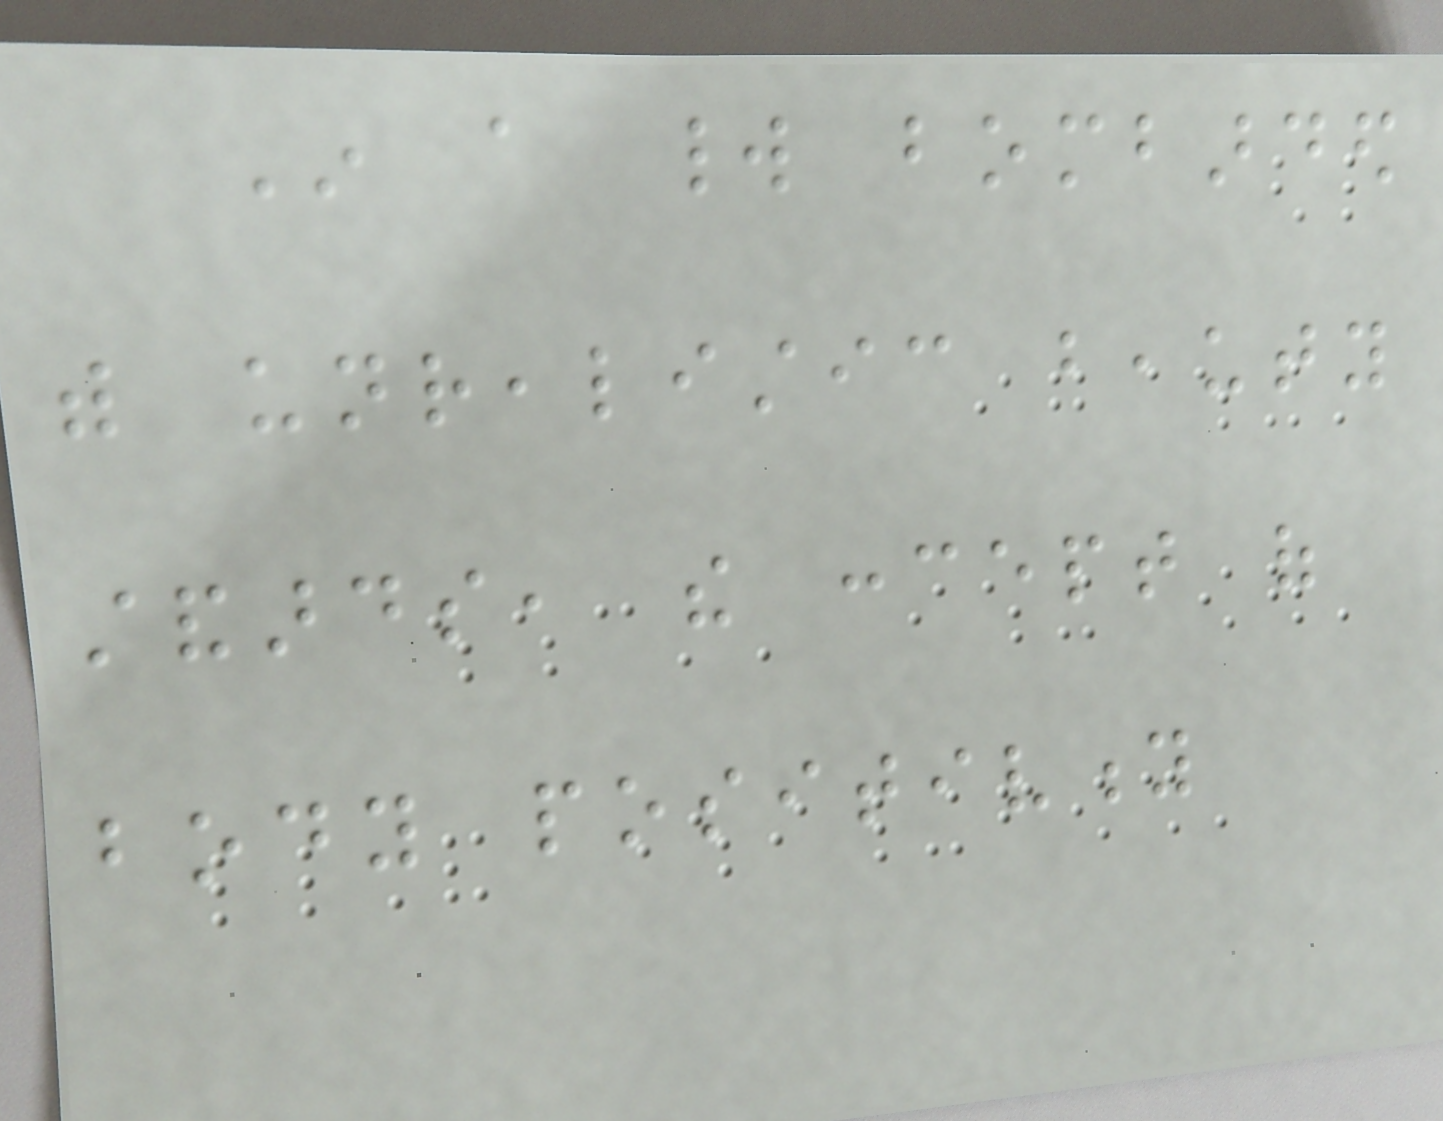In a world bombarded
with unrealistic beauty
standards, the concept of
body positivity
